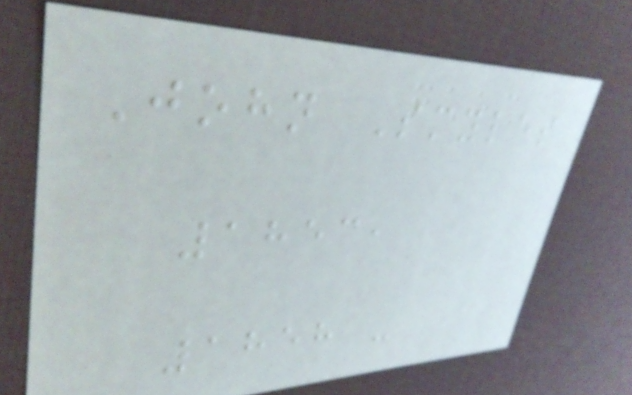John Smyles
1853,
1858 -
